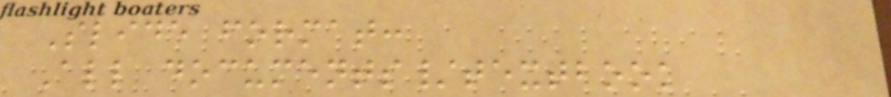Slide format:
All documents/textbook
